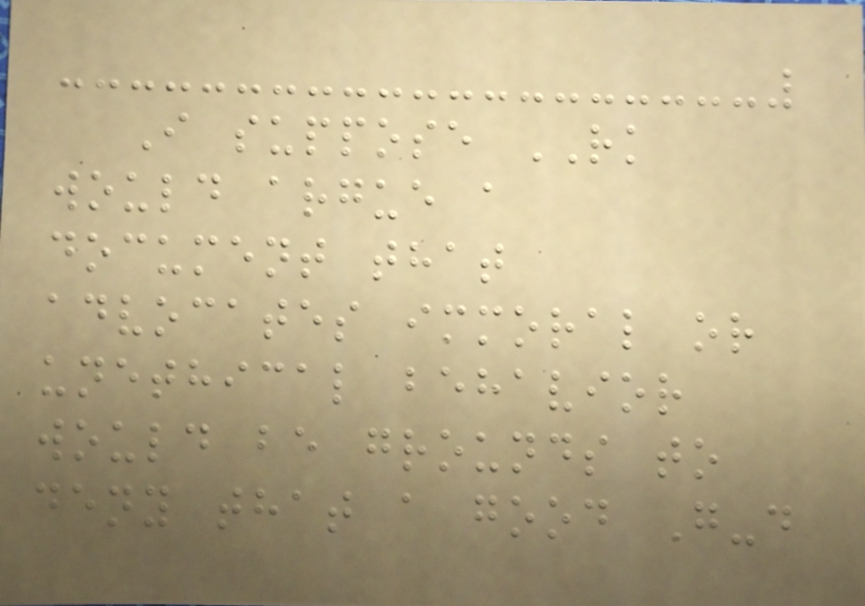I suppose RK
would argue a
document that
advocates immoral or
unethical behavior
would be grounds to
deny that a good G-d
